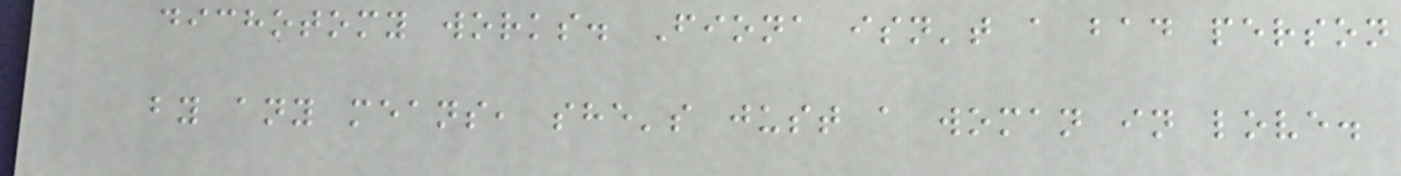dichotomy works. Fiona isn't a bad person
by any means, she's just a woman in love.
